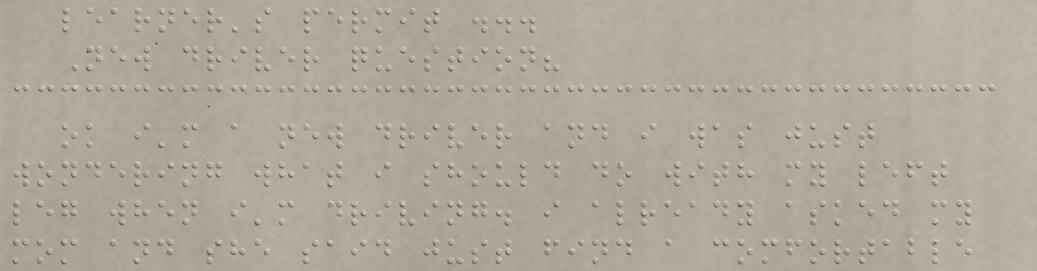learner's permit ...
New driver question?
ok i'm a new driver and i was just
wondering what i should do with my left
leg when i'm driving. i already asked my
mom and she said just find a comfortable
